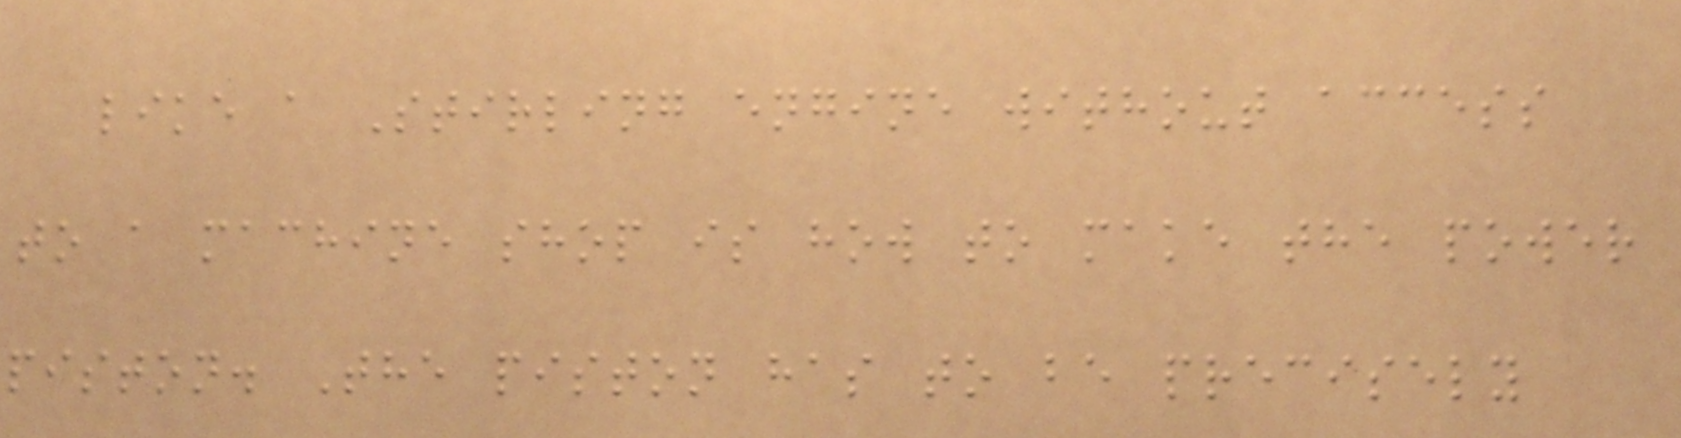like a Stirling engine without access
to a machine shop is how to make the power
piston. The piston has to be precisely
